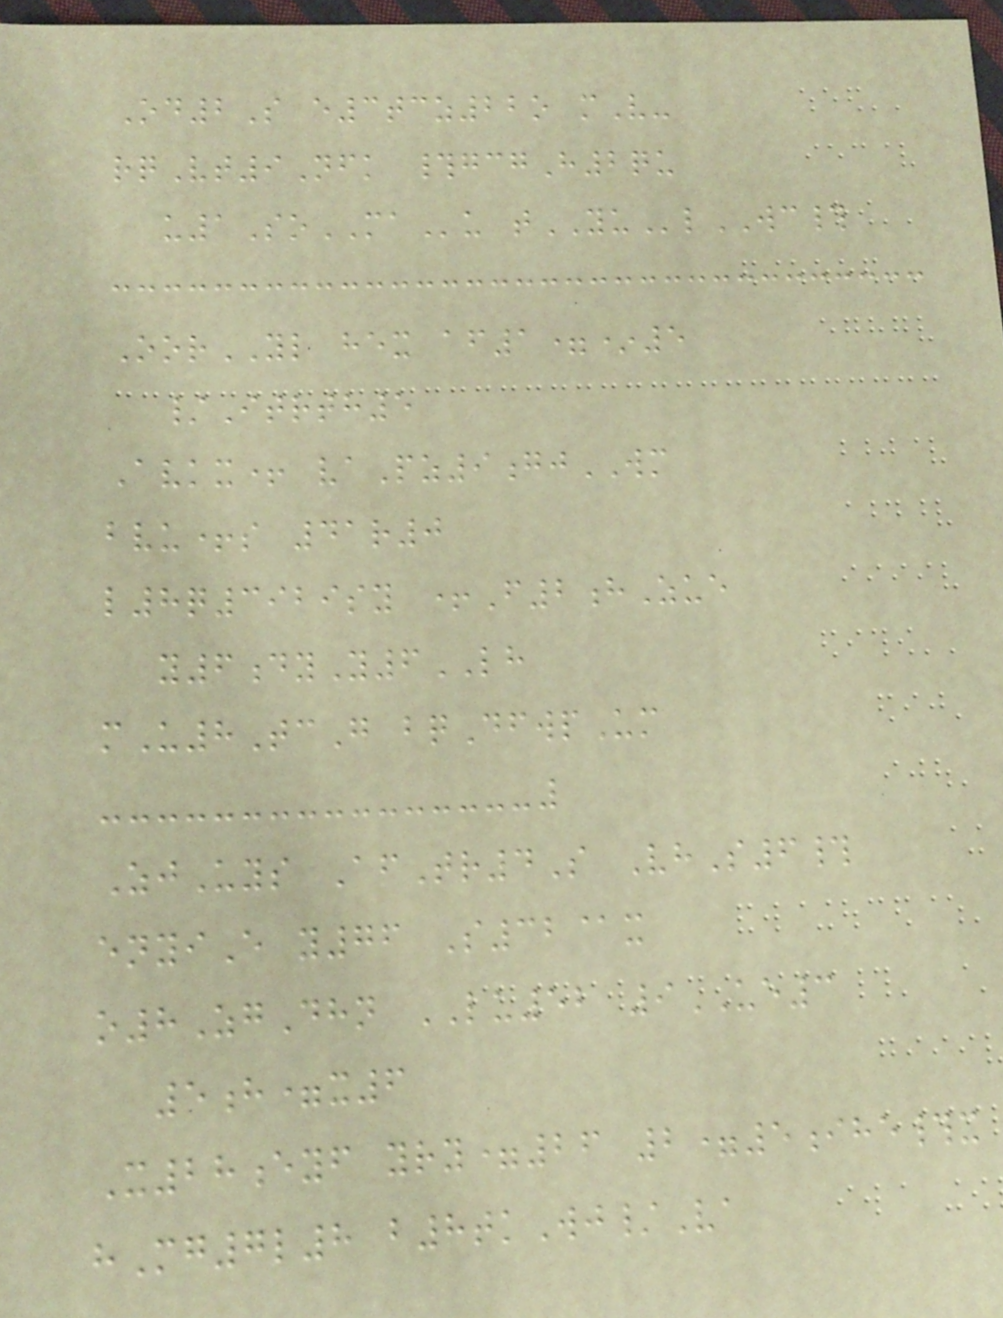Od2S e3tcz22o mV-
rqVt9Nfk #gcgH2qu
u1SoMAu tYUlWC#
OorYL hex af1=*5
/Itrth5
Avkx+ vaPz9gjWM
bvu+s 41r0
l8q3929sy +F2hZue
y6dyY6LH
mU8TcG bqDfwpUm
ZjUys AfTr4S VhS6#
enyiE y76 S32@x
o8ZgDhn LU52 9UE3
5h=x6
X28eyf yry=26 2=5ihe#x
hMg7l8 b8tkWj/Va
